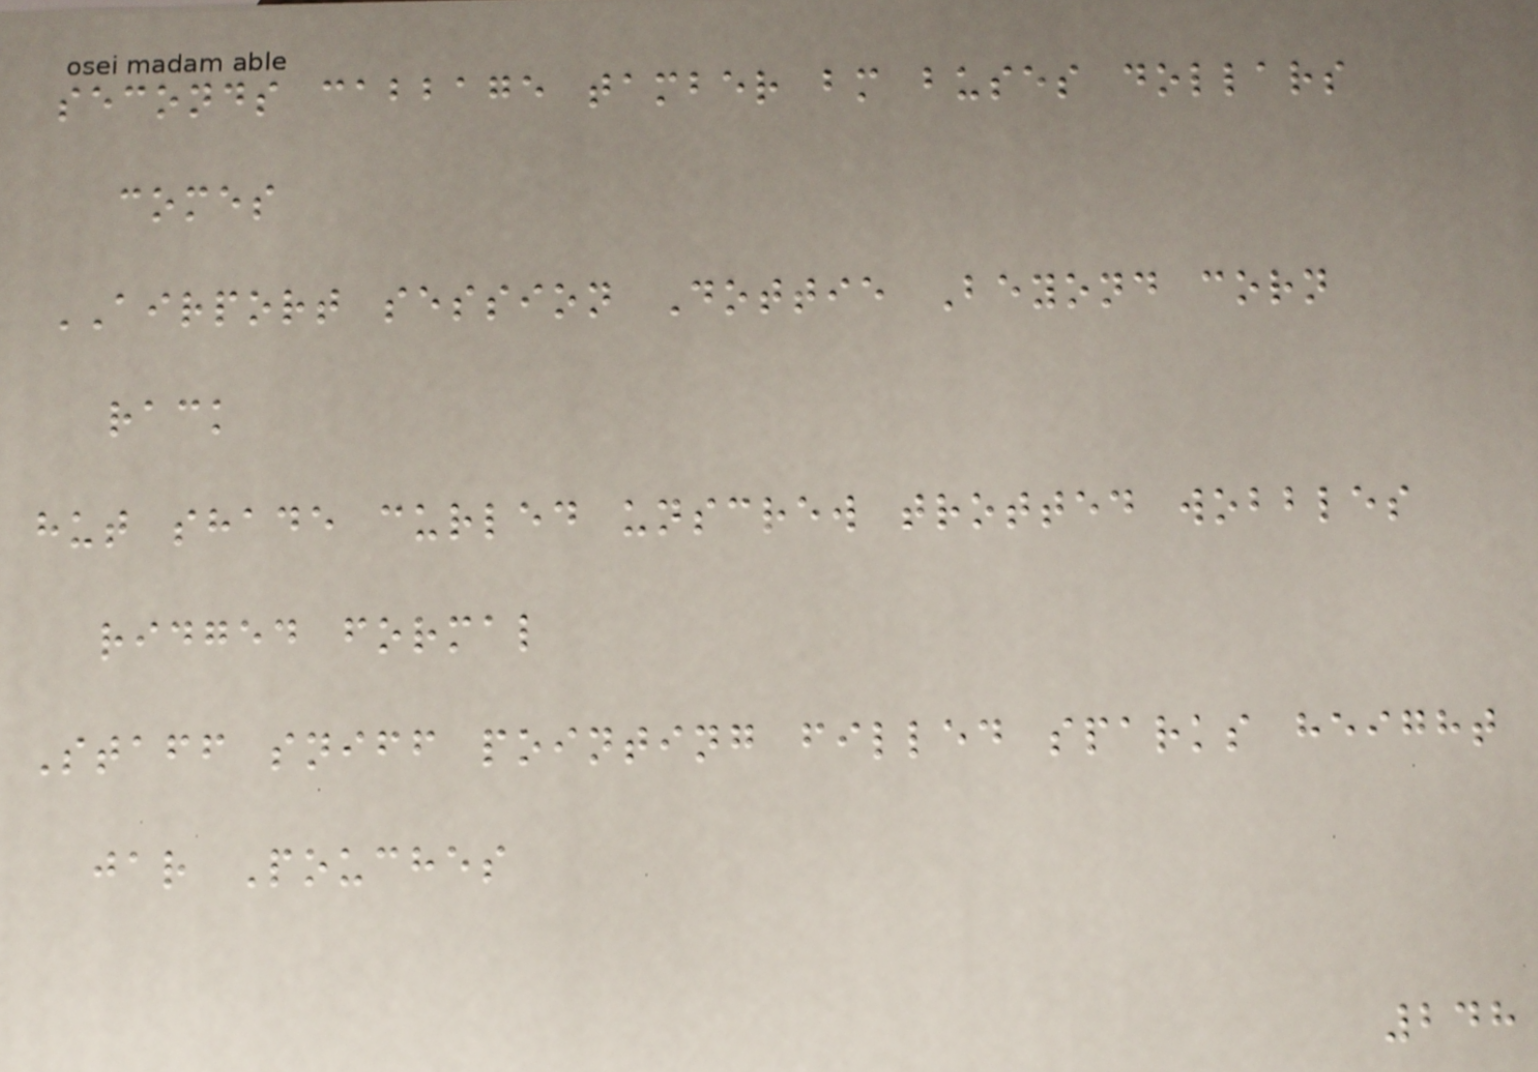seconds cabbage tamber bm buses dollars
comes
AIRPORT session Dottie Beyond corn
rack
hut shade curled unscrew trotted wobbles
ridged formal
Staff sniff pointing filled sparks height
jar Pouches
248
